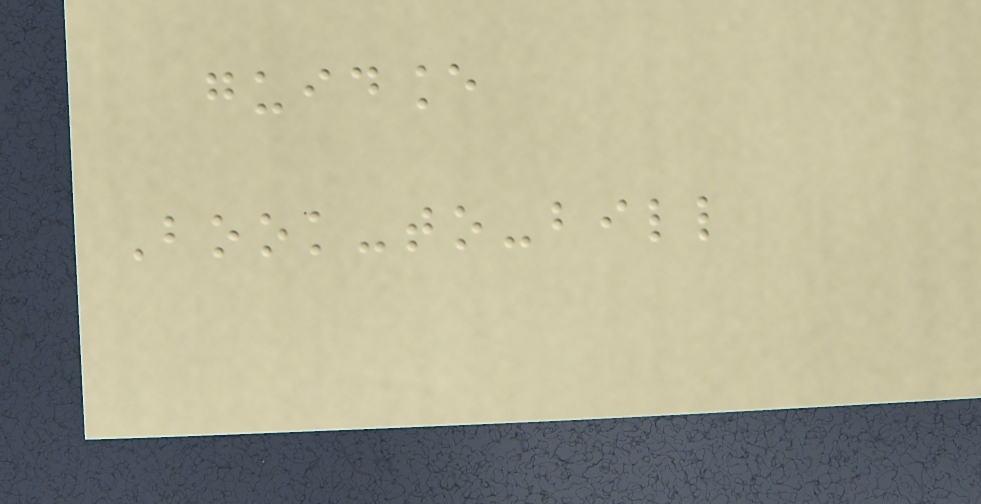guidance
Book-to-bill
